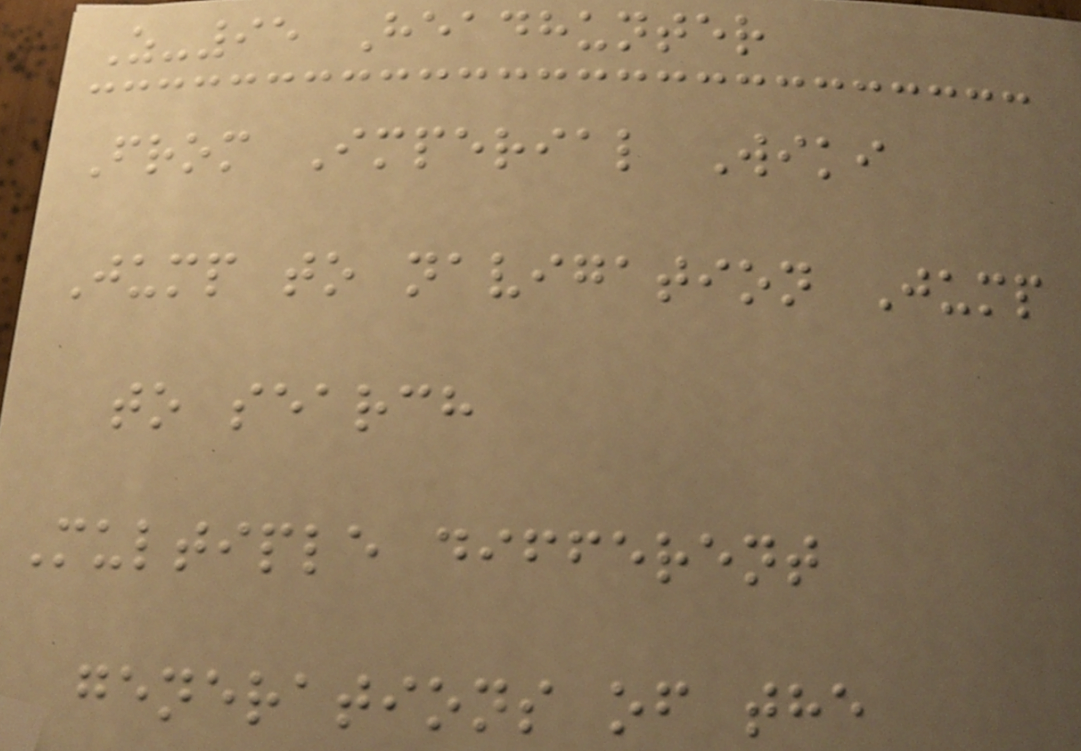Z-95 Headhunter
From Imperial Wiki
Jump to navigation Jump
to search
Multiple different
generations of the
